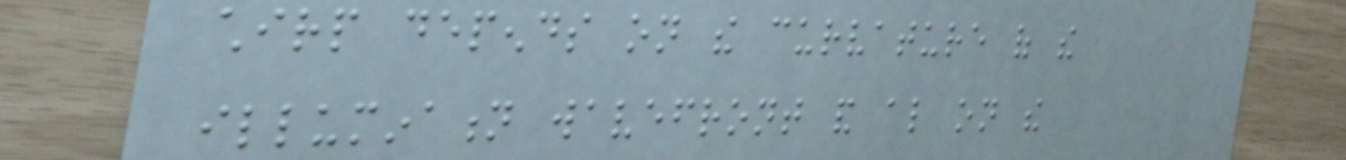chirp depends on the curvature of the
illumination wavefront and also on the
